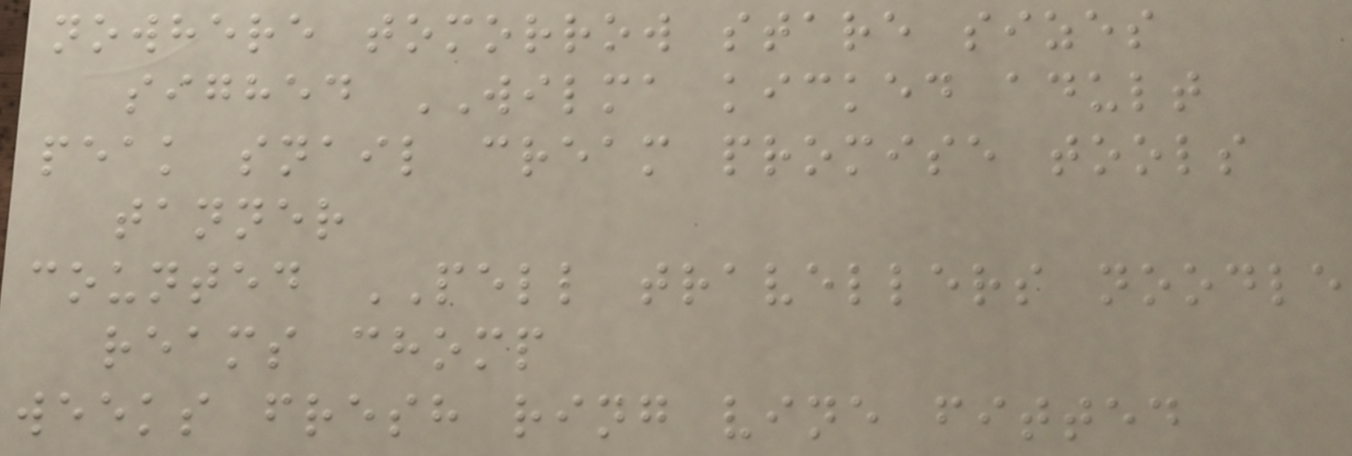nowhere tomorrow stare sizes
sighed WILMA kicked adult
peak snail cream promise tools
tanner
counted PELL travellers noodle
reams chomp
weeks fresh ring vine fitted
